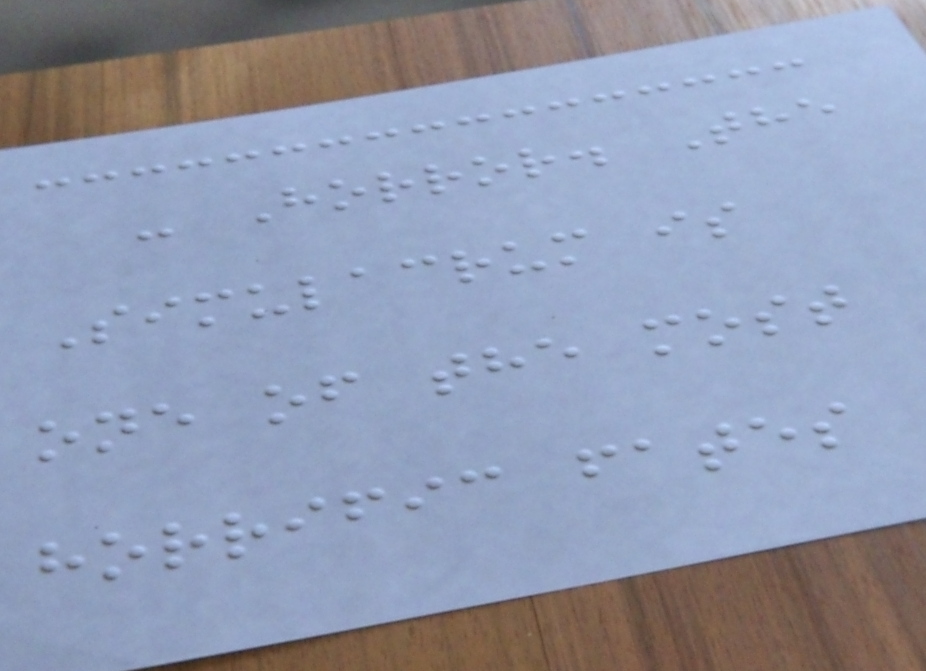- Horror. The
Simulacrum is
one of the most
horrific fates
